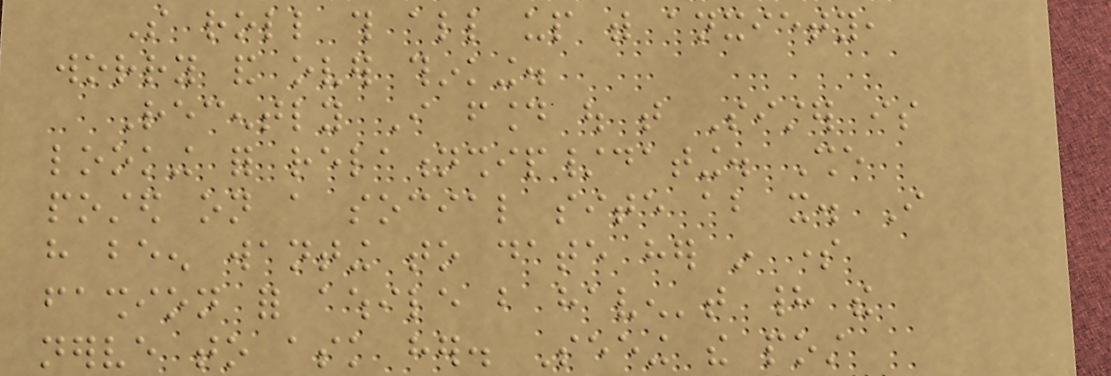So roll this all up with anxiety,
worry and over thinking.
Recently I found out that Sister is
looking for relationship/dating. She
posted on a social site about it. I
have been wanting to date her in some
fashion for awhile but haven't had the
nerve to ask her. Seeing the post
